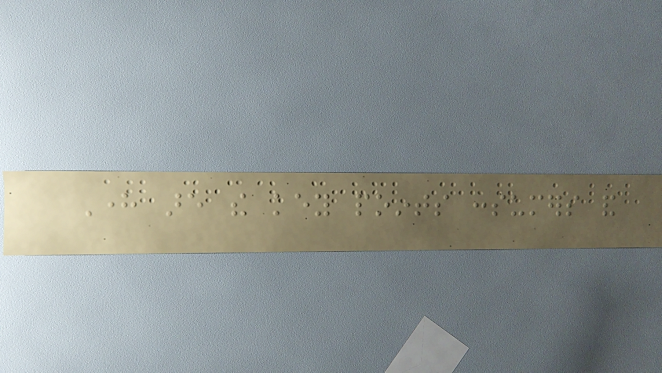Here are the key points consumers and
